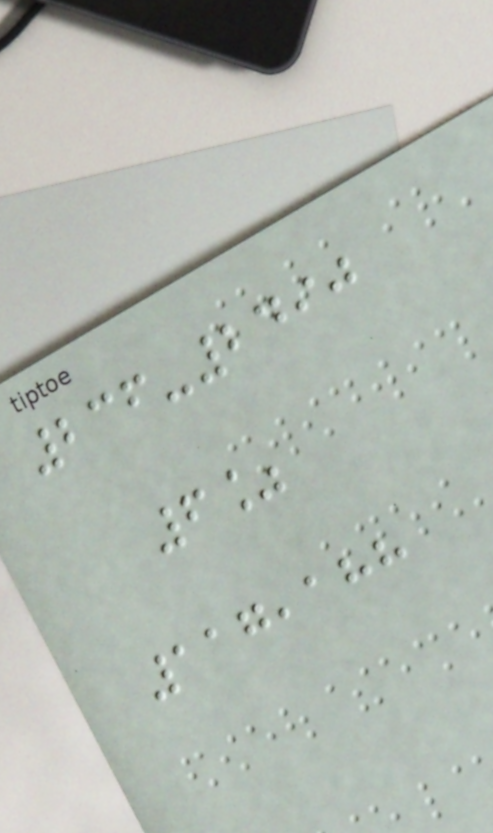236-2490
6%
117,188
